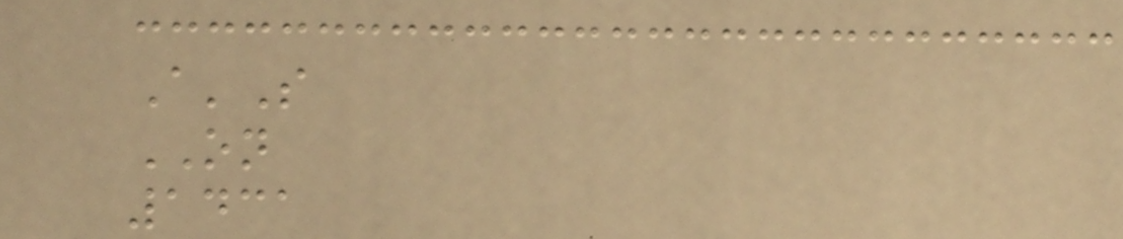A'S
ON
1431
